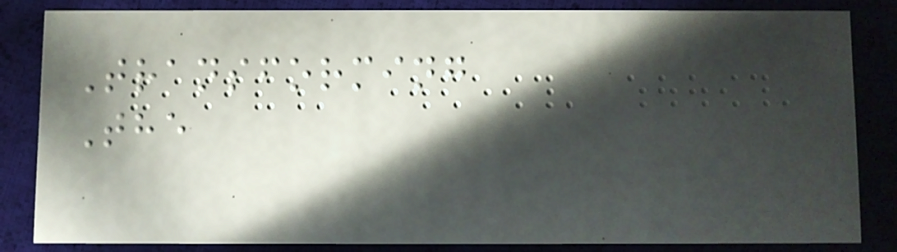Transforming
The
